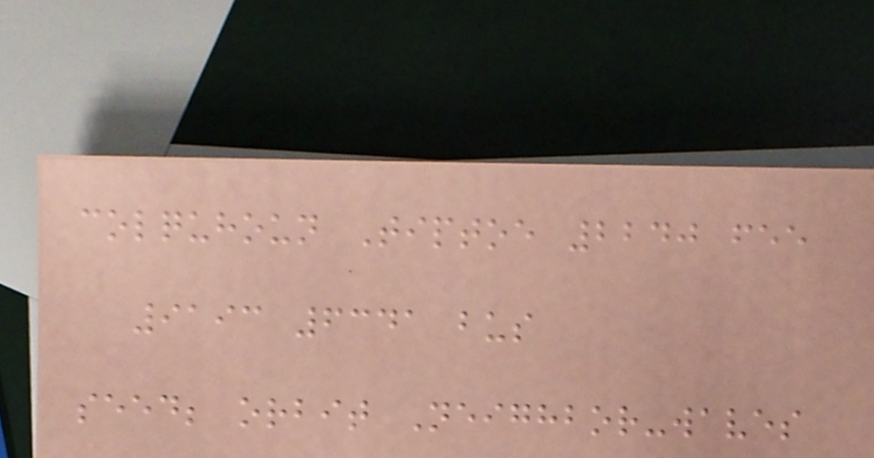colquhoun Tiptoe 2240 fee
9193 6341 bus
seed; orbit Neighbor-waves
